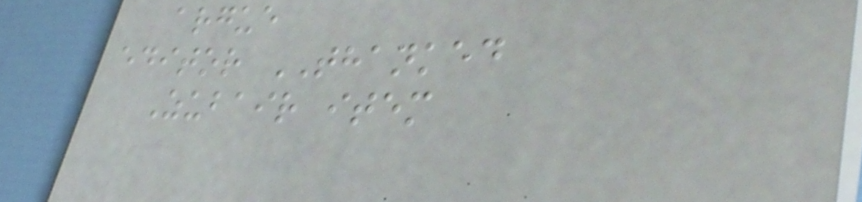argue
editor THANKED
Zubair item
